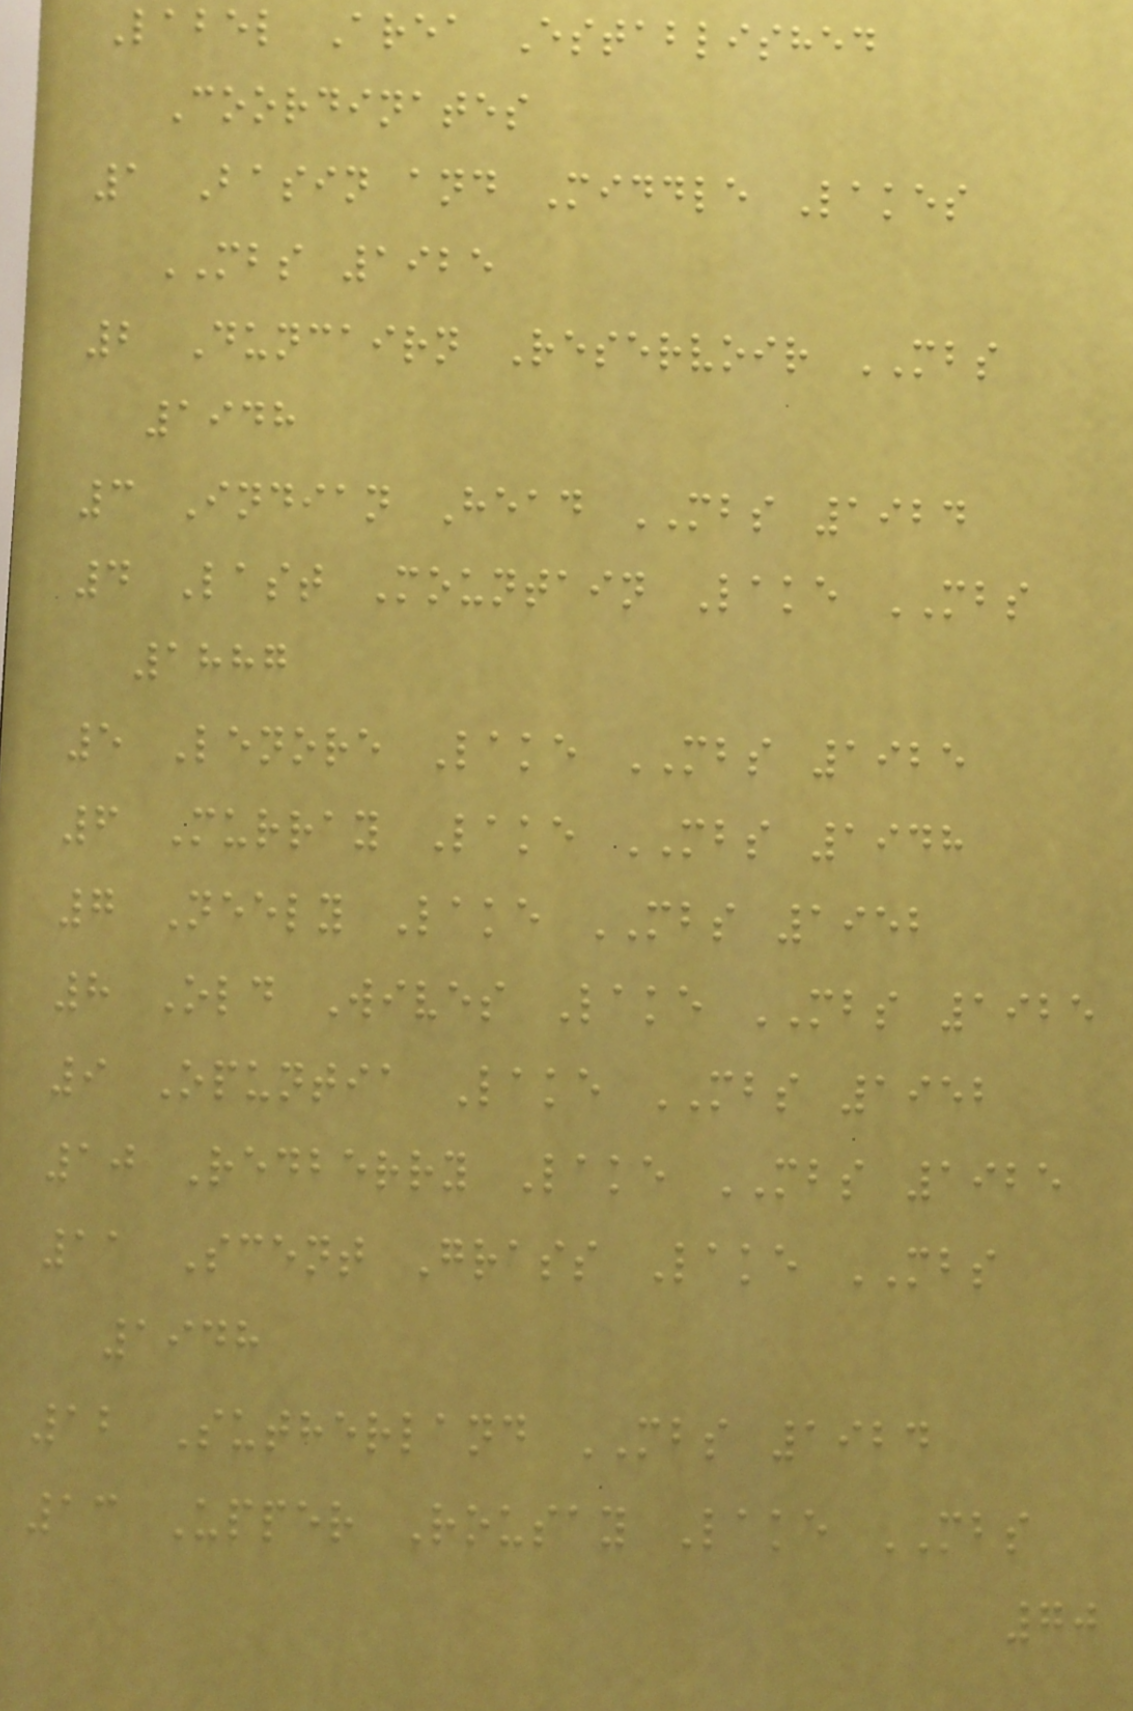Label Area Established
Coordinates
1 Basin and Middle Lakes
MBS 1925
2 Duncairn Reservoir MBS
1948
3 Indian Head MBS 1924
4 Last Mountain Lake MBS
1887
5 Lenore Lake MBS 1925
6 Murray Lake MBS 1948
7 Neely Lake MBS 1952
8 Old Wives Lake MBS 1925
9 Opuntia Lake MBS 1952
10 Redberry Lake MBS 1925
11 Scent Grass Lake MBS
1948
12 Sutherland MBS 1924
13 Upper Rousay Lake MBS
70
